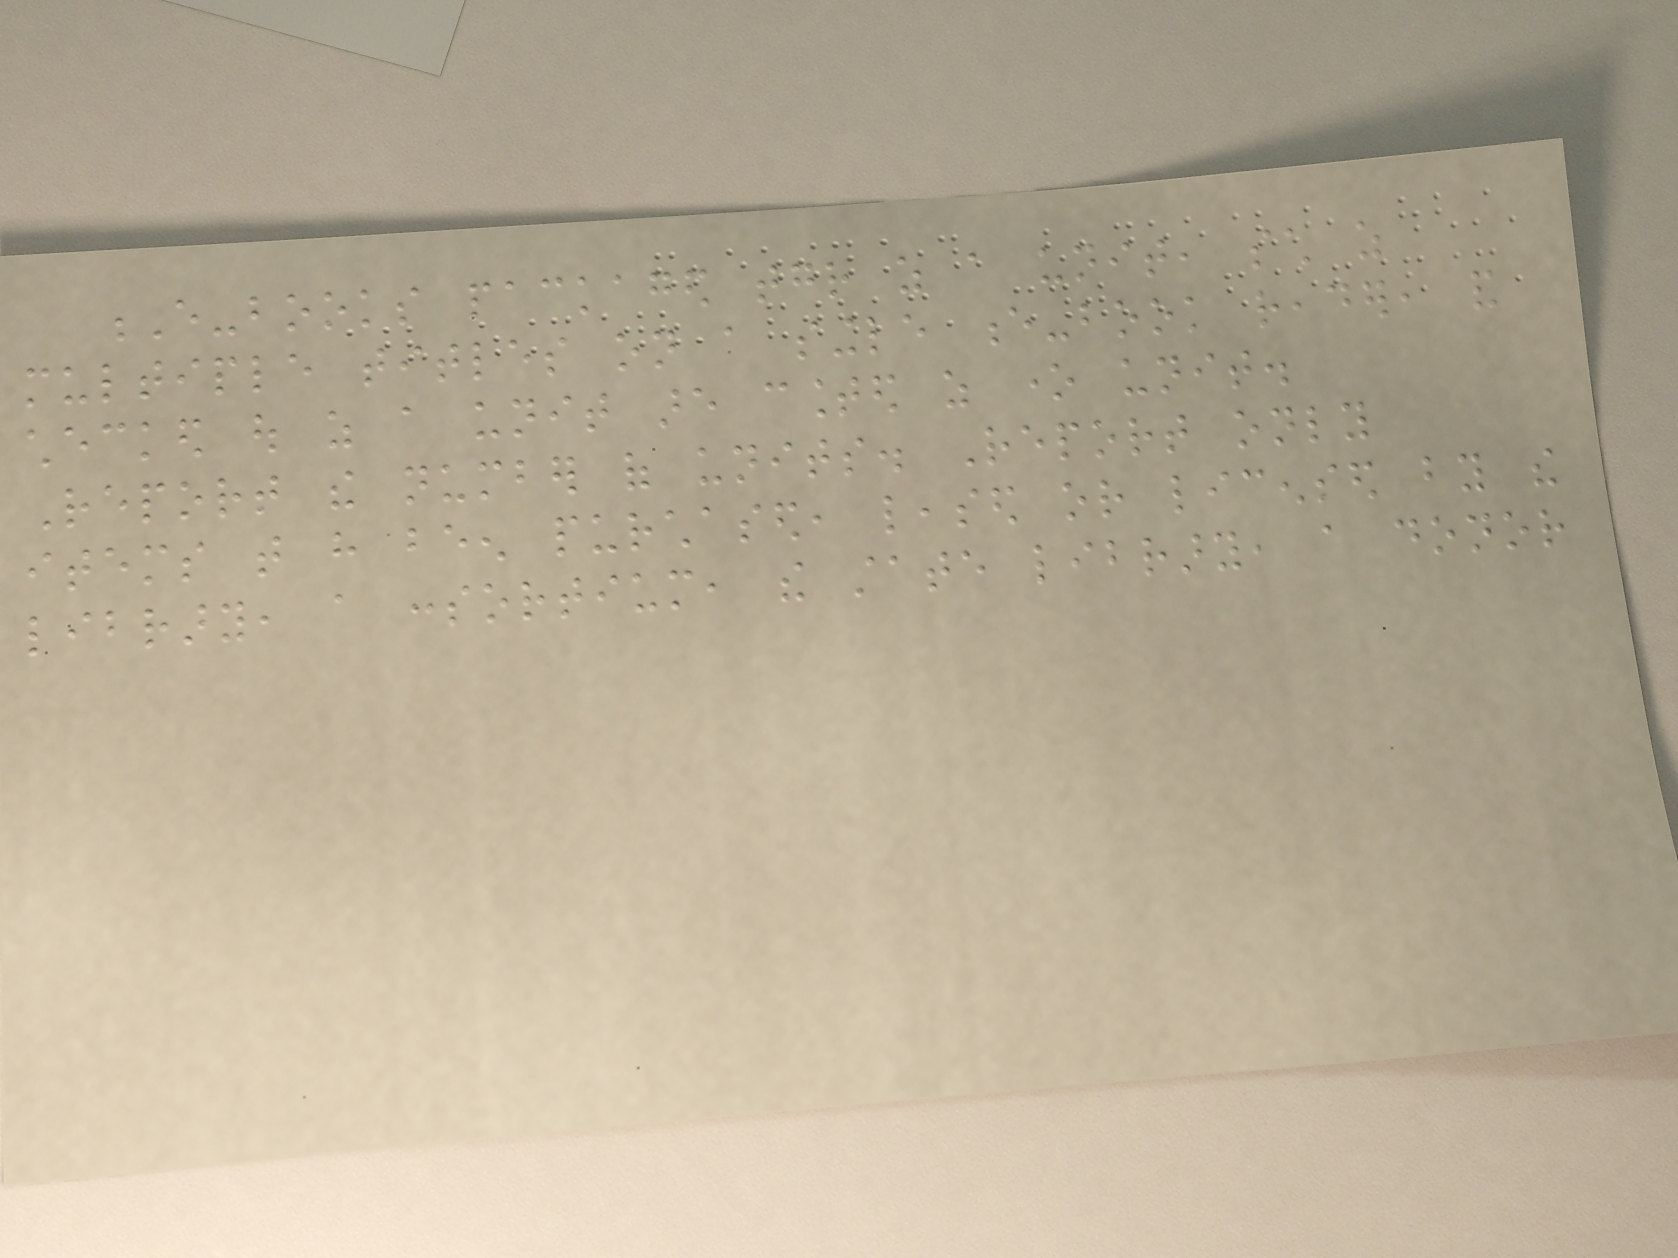E-books packaged together as a unit, such as
multiple titles on a single e-book reader, and
checked out as a unit are counted as one unit.
Report the number of units. Report only
items that have been purchased, leased or licensed by the
library, a consortium, the state library, a donor
